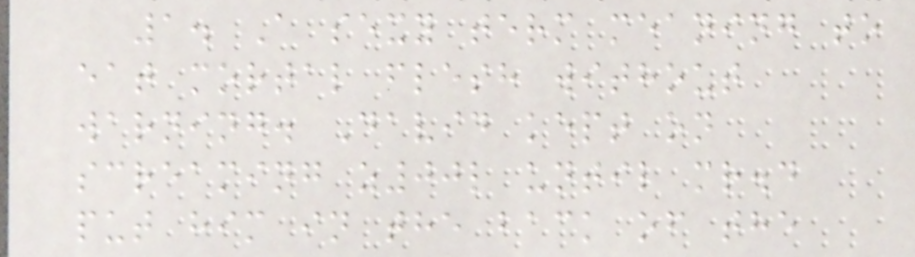1. A sexy term meaning to
eat mortal flesh without
warning. David kept on
screaming z00l until mr.d
put him in the back of the
